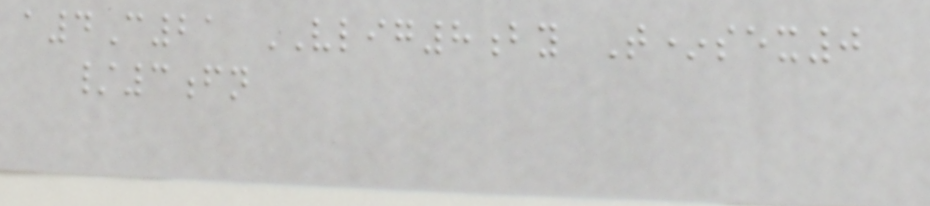a4C21 VLIG8by T*sex0
/3fn
